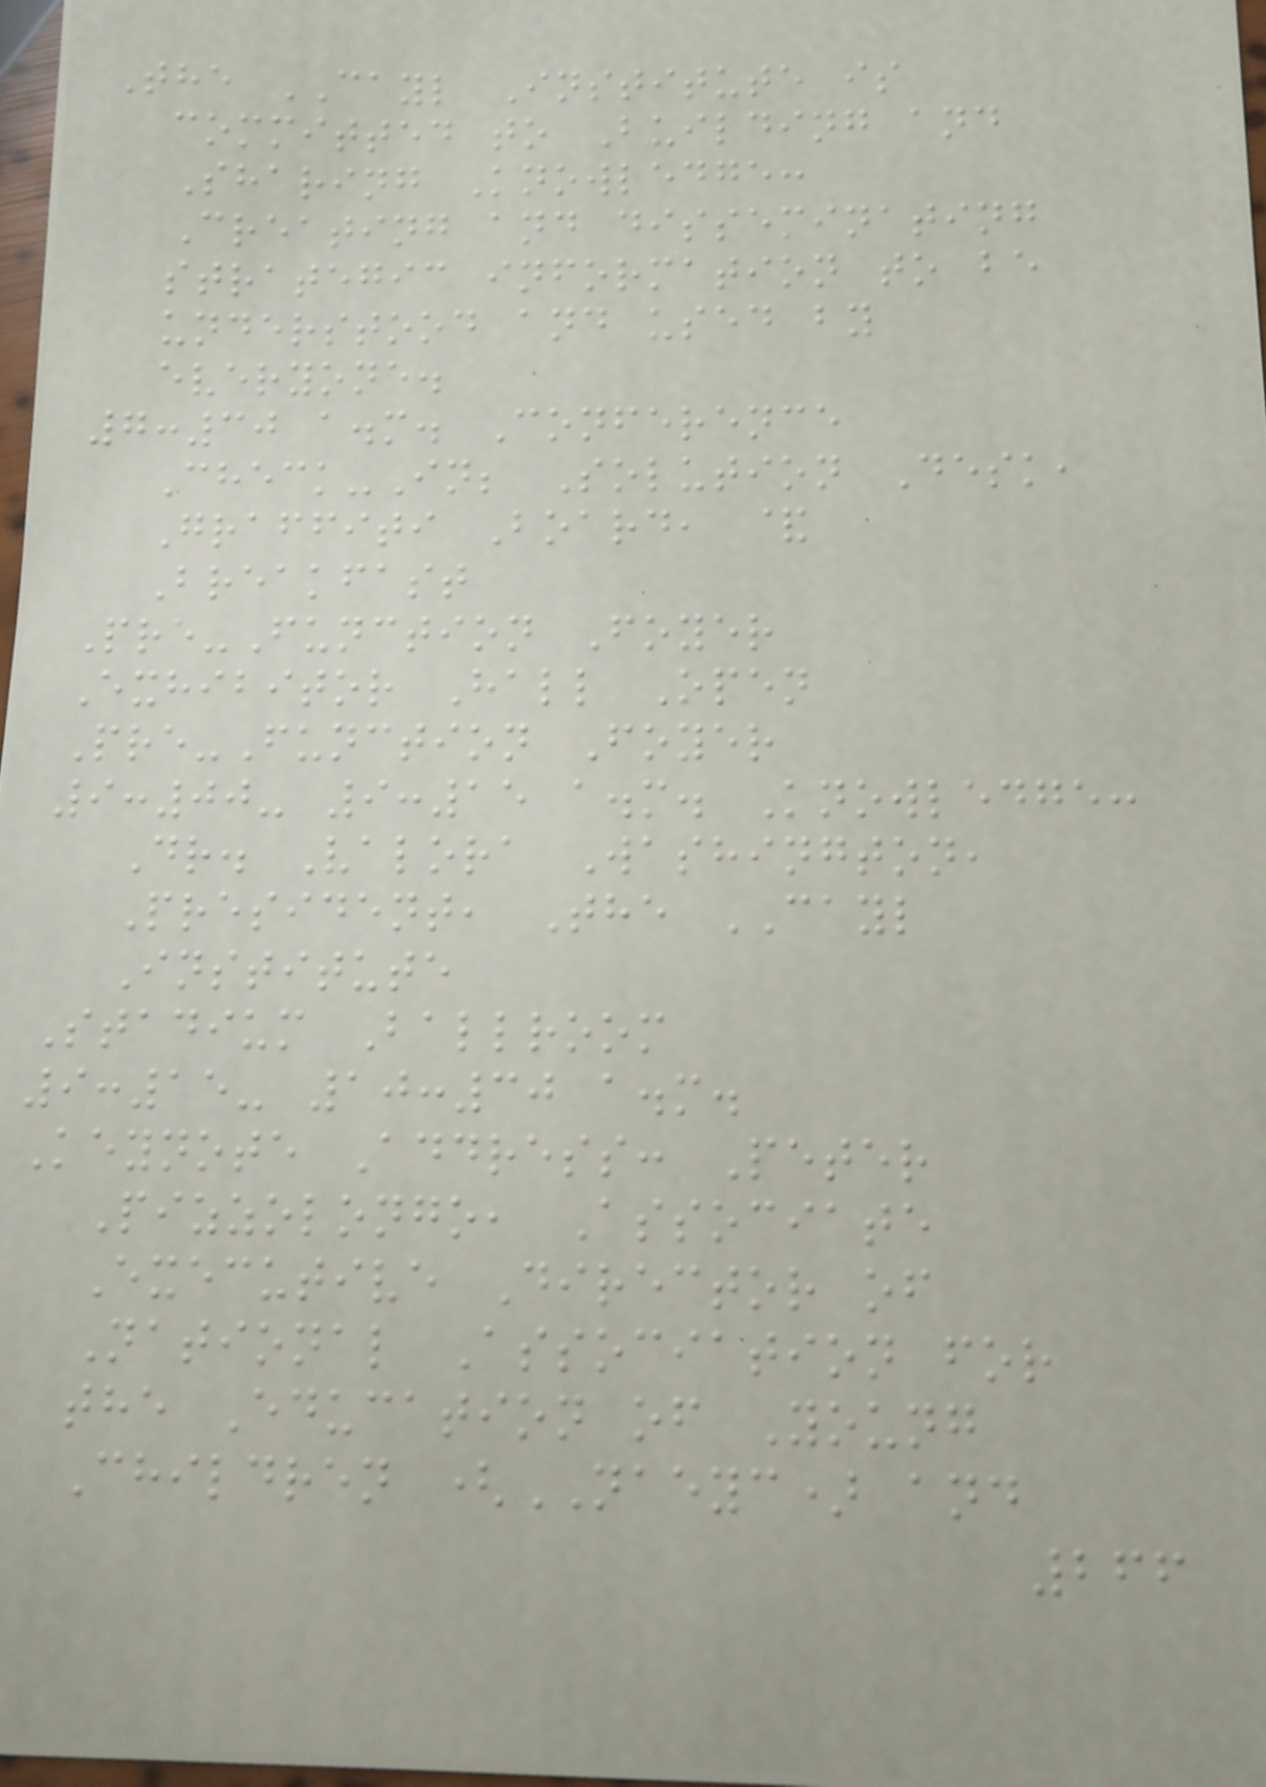The CAYL Institute is
committed to Building and
Sharing Knowledge:
Creating and disseminating
strategic information to be
understood and used by
everyone.
7:30 a.m. Conference
Check-In; Solution Desk,
Graffiti Board, &
Breakfast
Pre-Function Foyer
Exhibitor Hall Open
Pre-Function Foyer
9:00- 9:15 a.m. Knowledge:
Dr. Valora Washington,
President, The CAYL
Institute
Stadium Ballroom
9:15- 10:30 a.m.
Keynote Address: Peter
Pizzolongo, Associate
Executive Director of
National Association for
the Education of Young
Children (NAEYC) and
266
